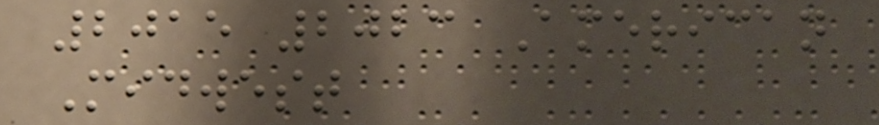2015 2023 American
Midwest
